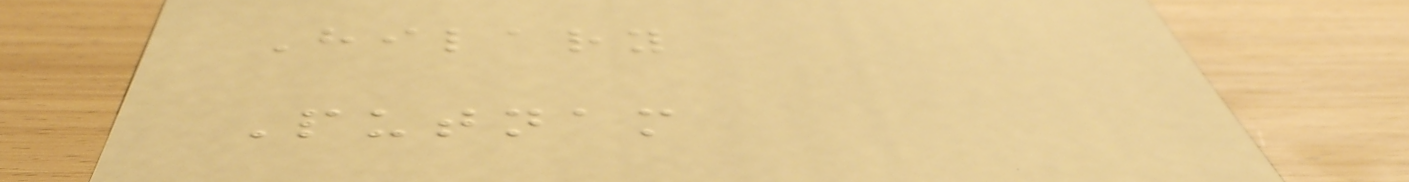Hilary
Putnam
